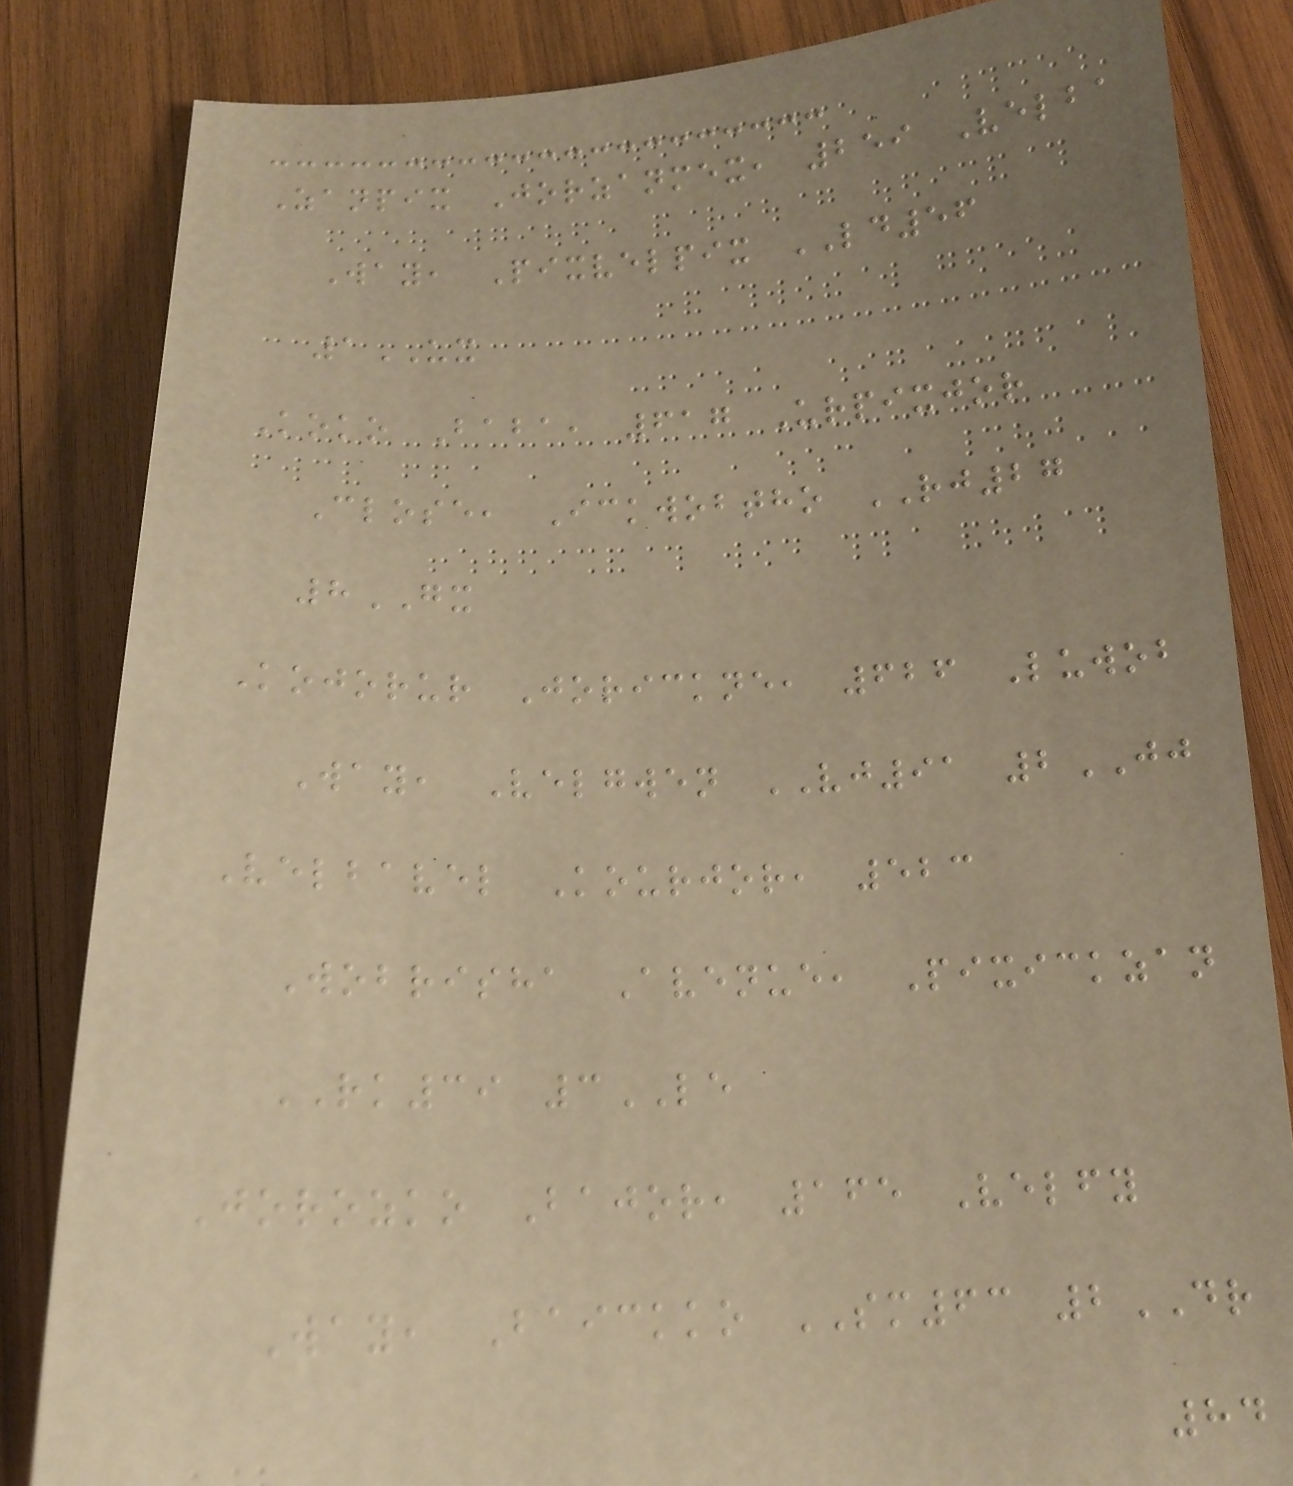Zanpix Jorzanmex, 259 Velba
Way, Pixvelpix LD56
1UX
Koko Baba, 617 Urpixjor
Close, Ickwobtho RJ27
8GX
Kojorur Jorickne, 626 Luwob
Way, Velgwen VJ91 2JJ
Velbavel Kourjor, 523
Wobrisha Avenue, Pixickzan
RK39 3LE
Jorozko Bajor, 165 Velfy
Way, Baickko SM63 2DR
84
